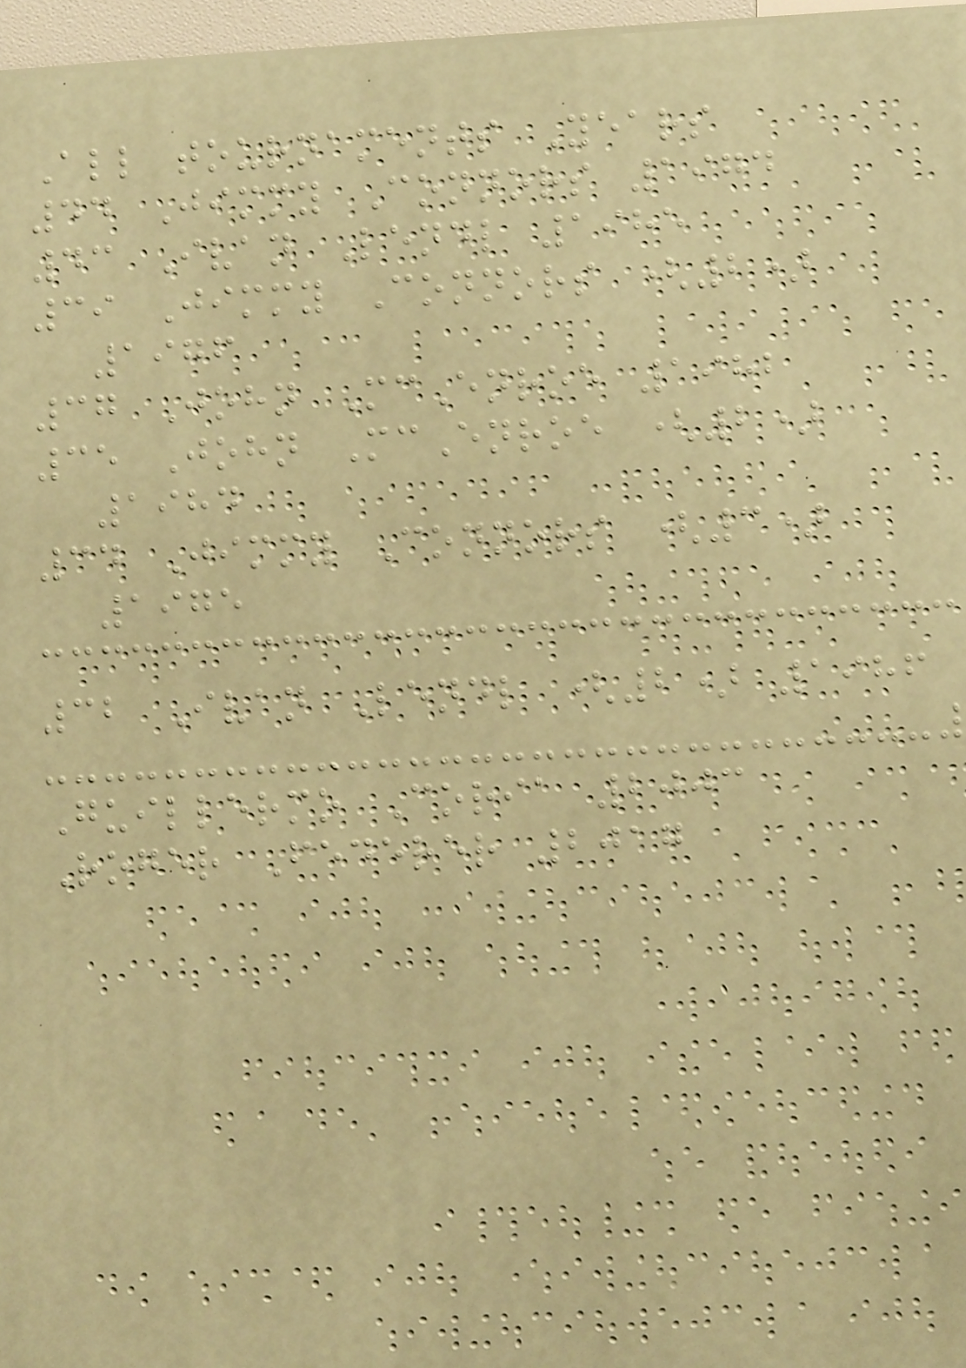All tournaments Years
44 Jimmy Connors 1974
43 Ivan Lendl 1985
39 Jimmy Connors (2)
1976
37 John McEnroe 1982
35 John McEnroe (2)
1984
34 Jimmy Connors (3)
1975
32 Ivan Lendl (2) 1986
Guillermo Coria 2003
Roger Federer 2017
